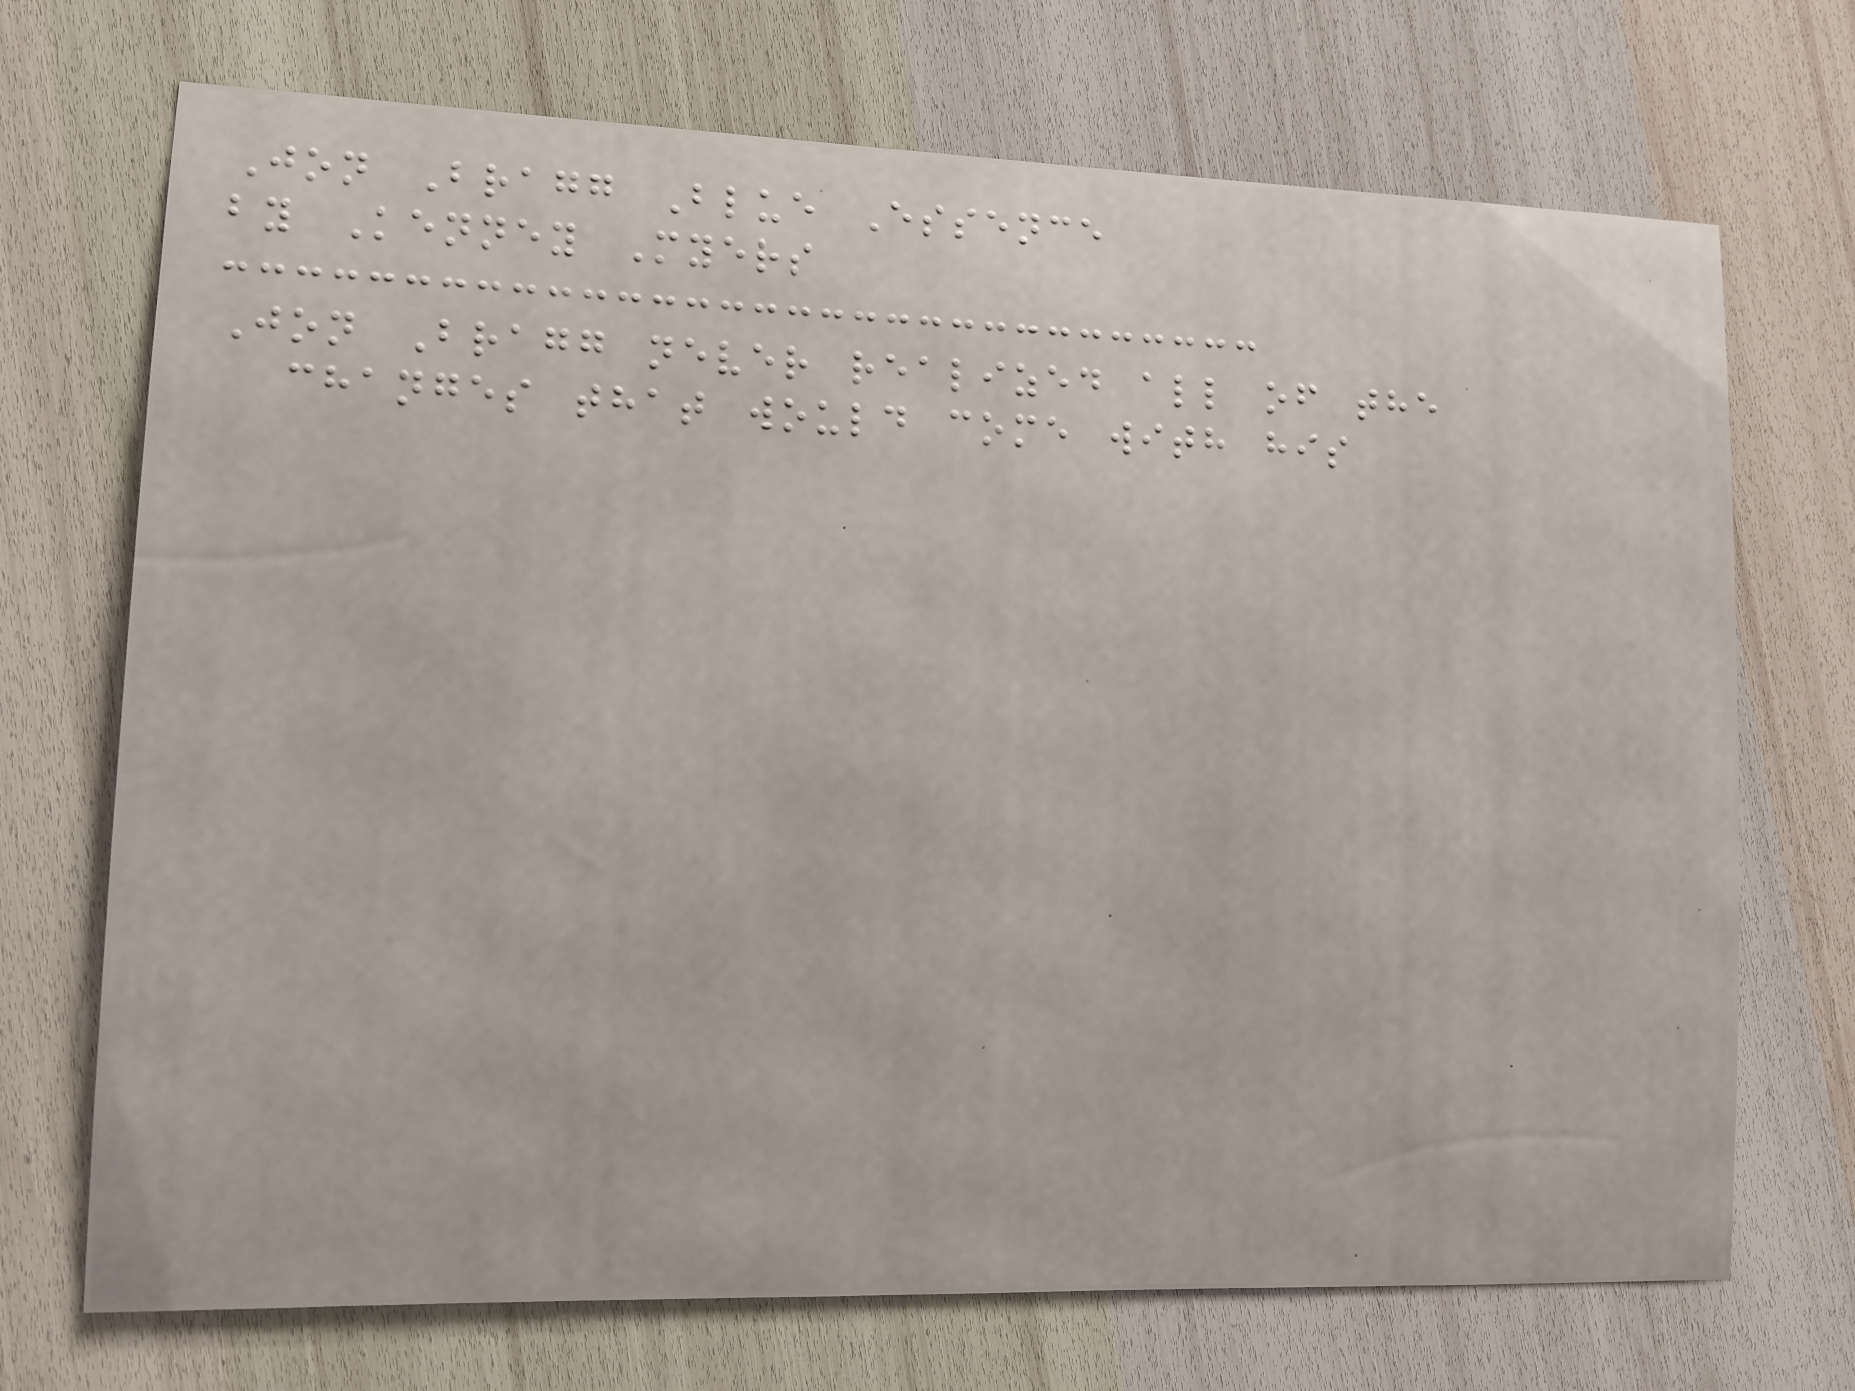Jon Bragg Blue Essence
by Kenney Myers
Jon Bragg never realized all of the
changes that would come with his
